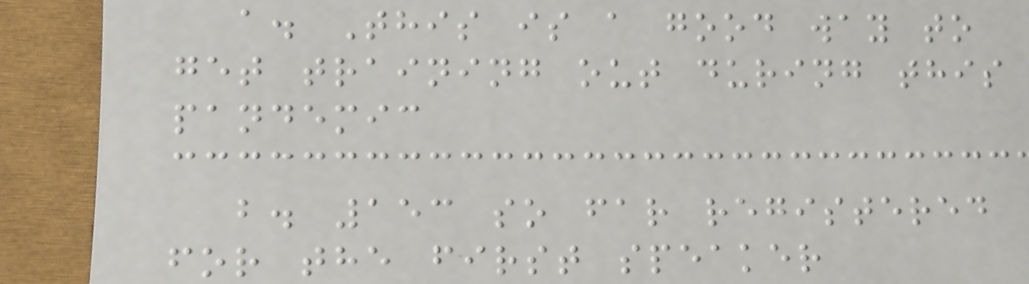a. This is a good way to
get training out during this
pandemic
b. 153 so far registered
for the first speaker
